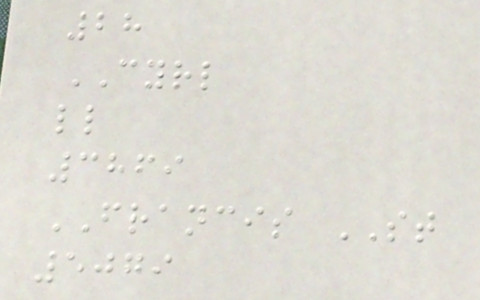28
CYRL
ll
3869
FRANCIS ST
5079
